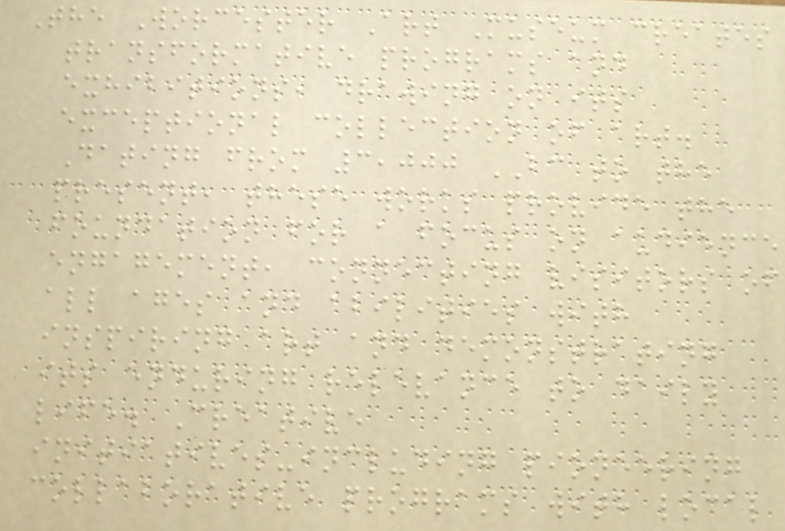The Worcester Art Museum creates
transformative programs and
exhibitions, drawing on its
exceptional collection of art.
Dating from 3,000 BC to the
present, these works provide the
foundation for a focus on audience
engagement, connecting visitors of
all ages and abilities with
inspiring art and demonstrating
its enduring relevance to daily
life. Creative
initiatives-including pioneering
collaborative programs with local
